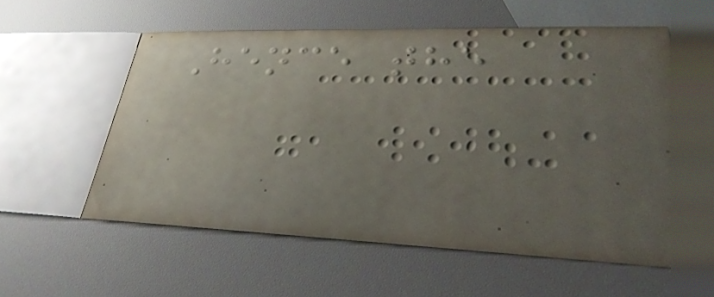Hence the
